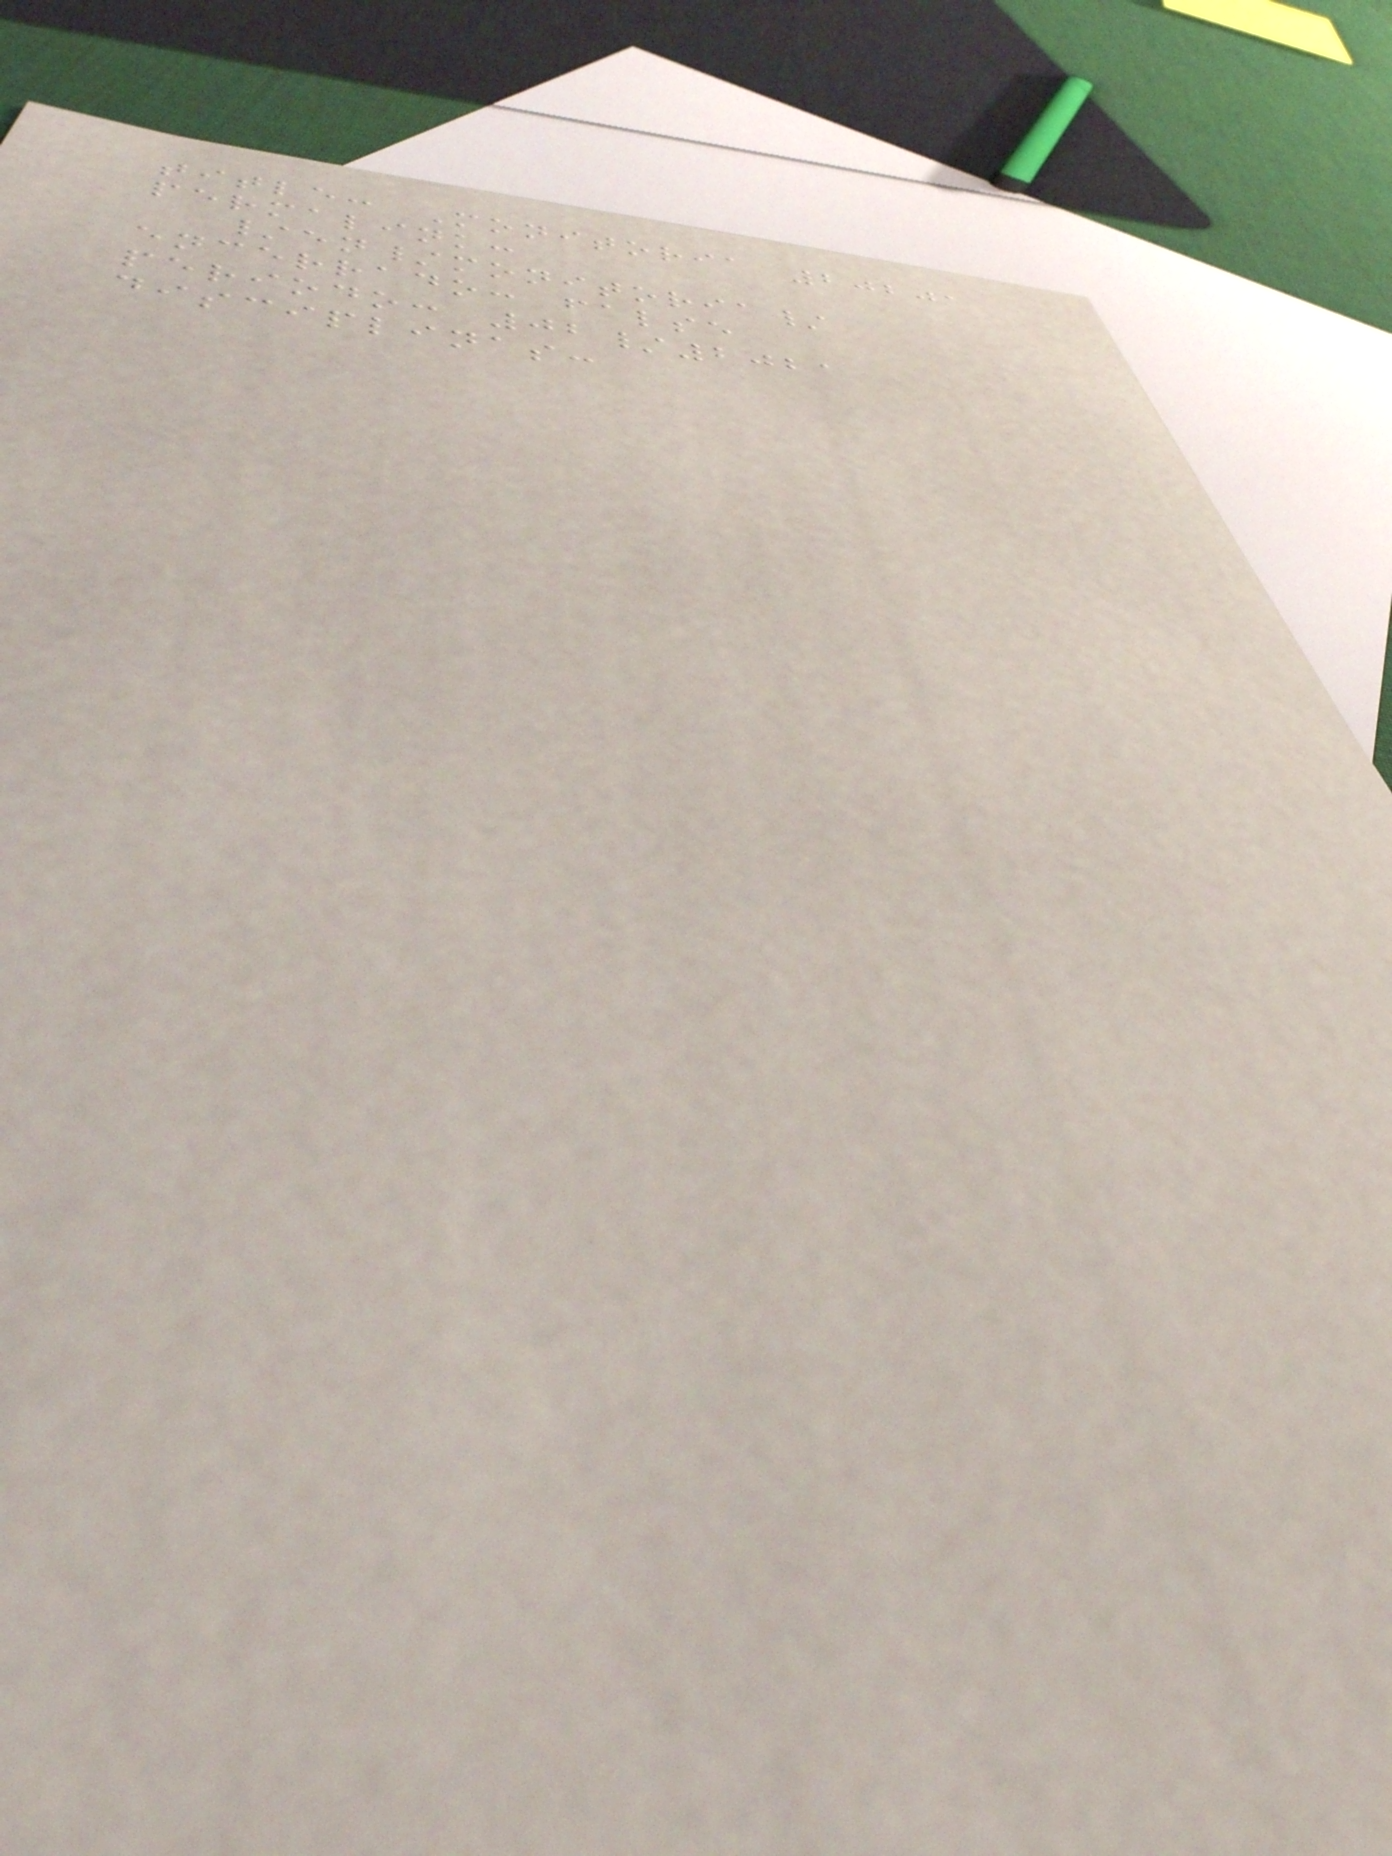title: Monitoria 20201
permalink:
/en/monitoria/
encerrado: false
periodo: 02/2021
disciplinas:
